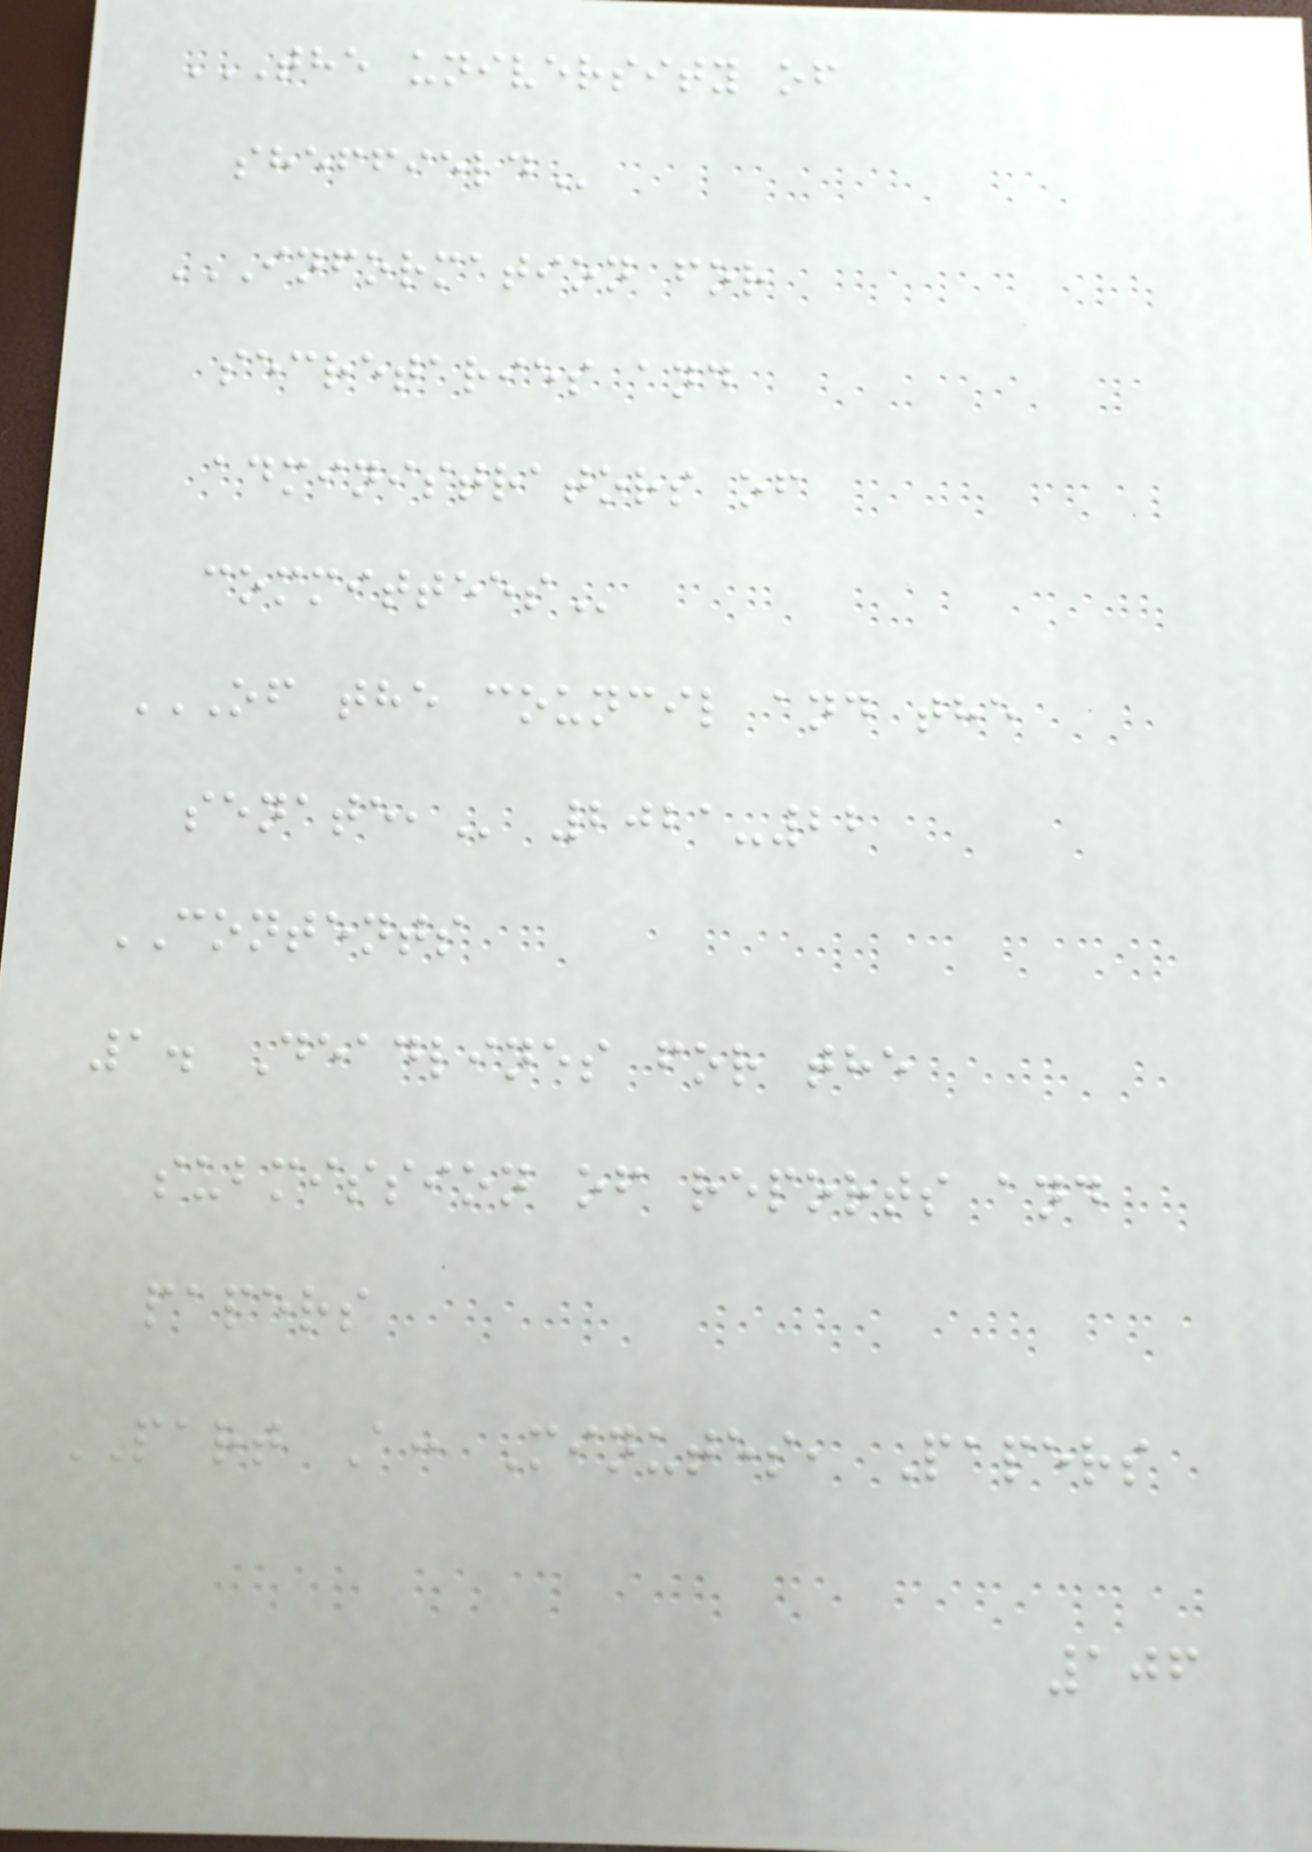THE UNIVERSITY OF
SHEFFIELD
INFORMATION FOR
SECRETARIES AND
ADMINISTRATORS OF
COMMITTEES
OF THE COUNCIL AND THE
SENATE, 2021-22
CONTENTS
1. Deadlines for the
submission of reports and
papers
PART A: Minutes, Papers
106
